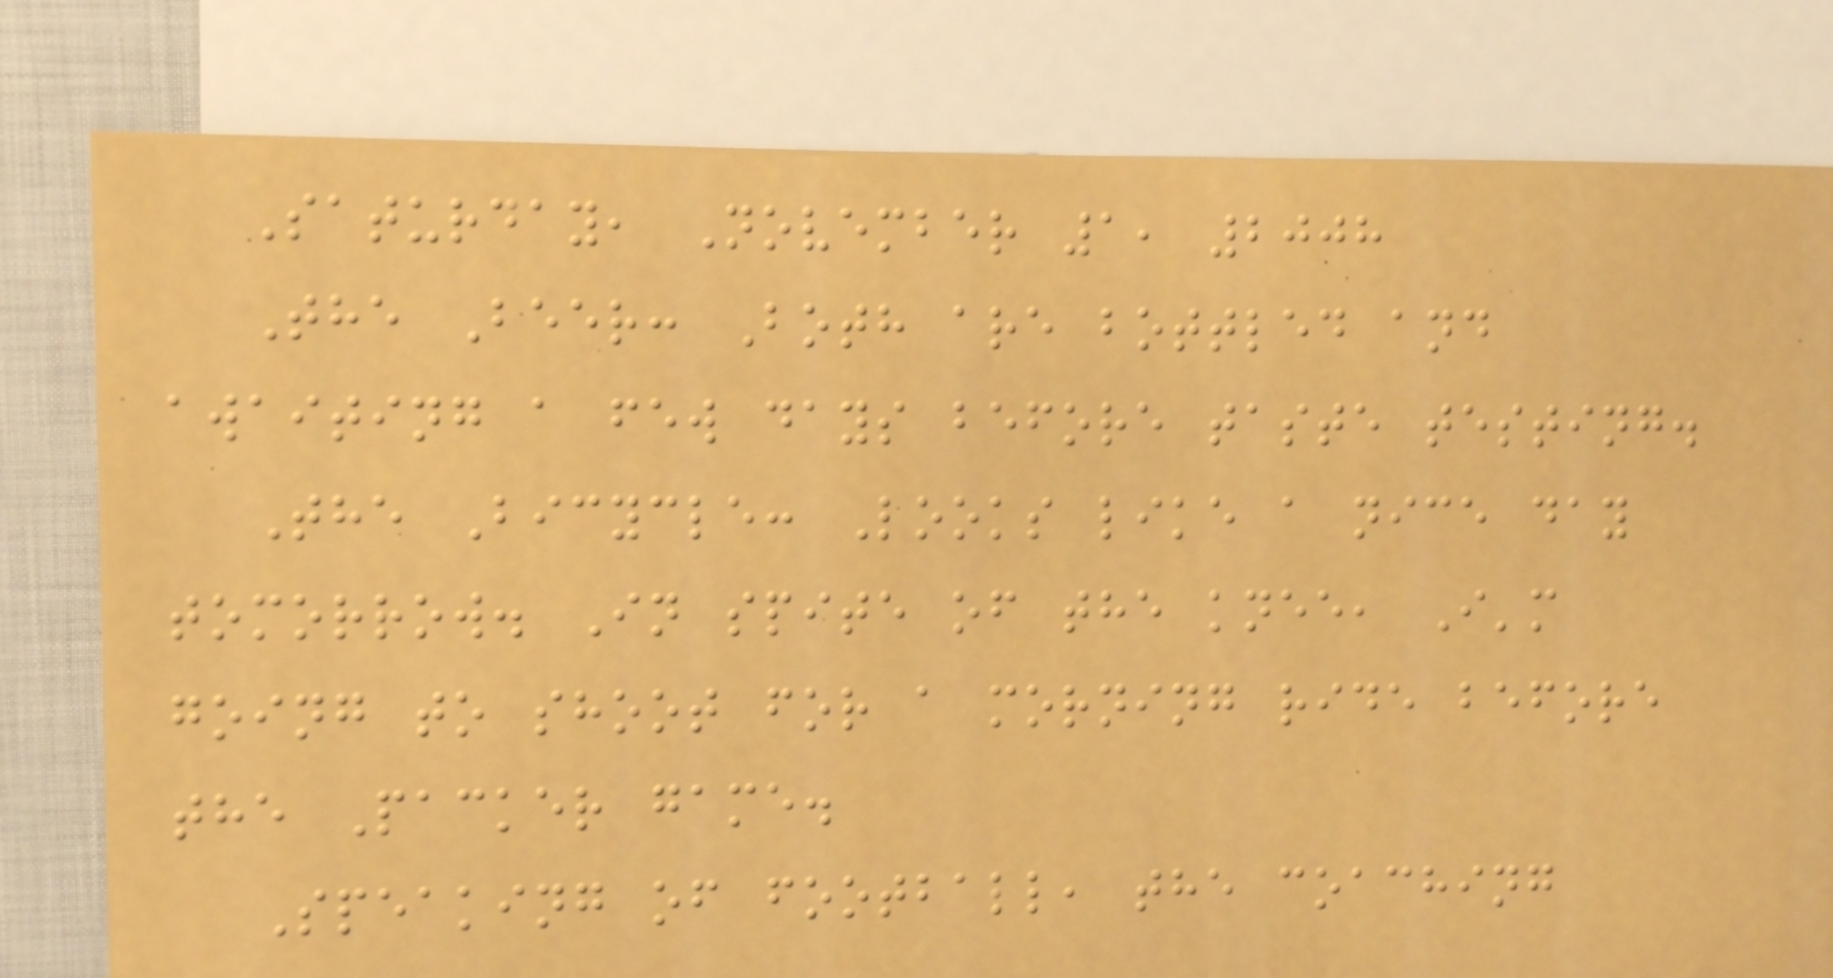Saturday, November 1, 2008
The Beer: Both are bottled and
awaiting a few days before taste testing.
The Bicycle: Looks like a nice day
tomorrow. In spite of the knee, I'm
going to shoot for a morning ride before
the Packer game.
Speaking of football, the coaching
